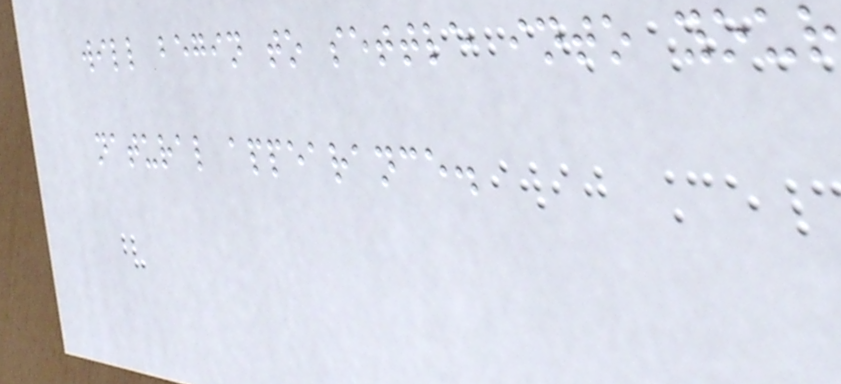will begin to settle into your
natural appearance.
